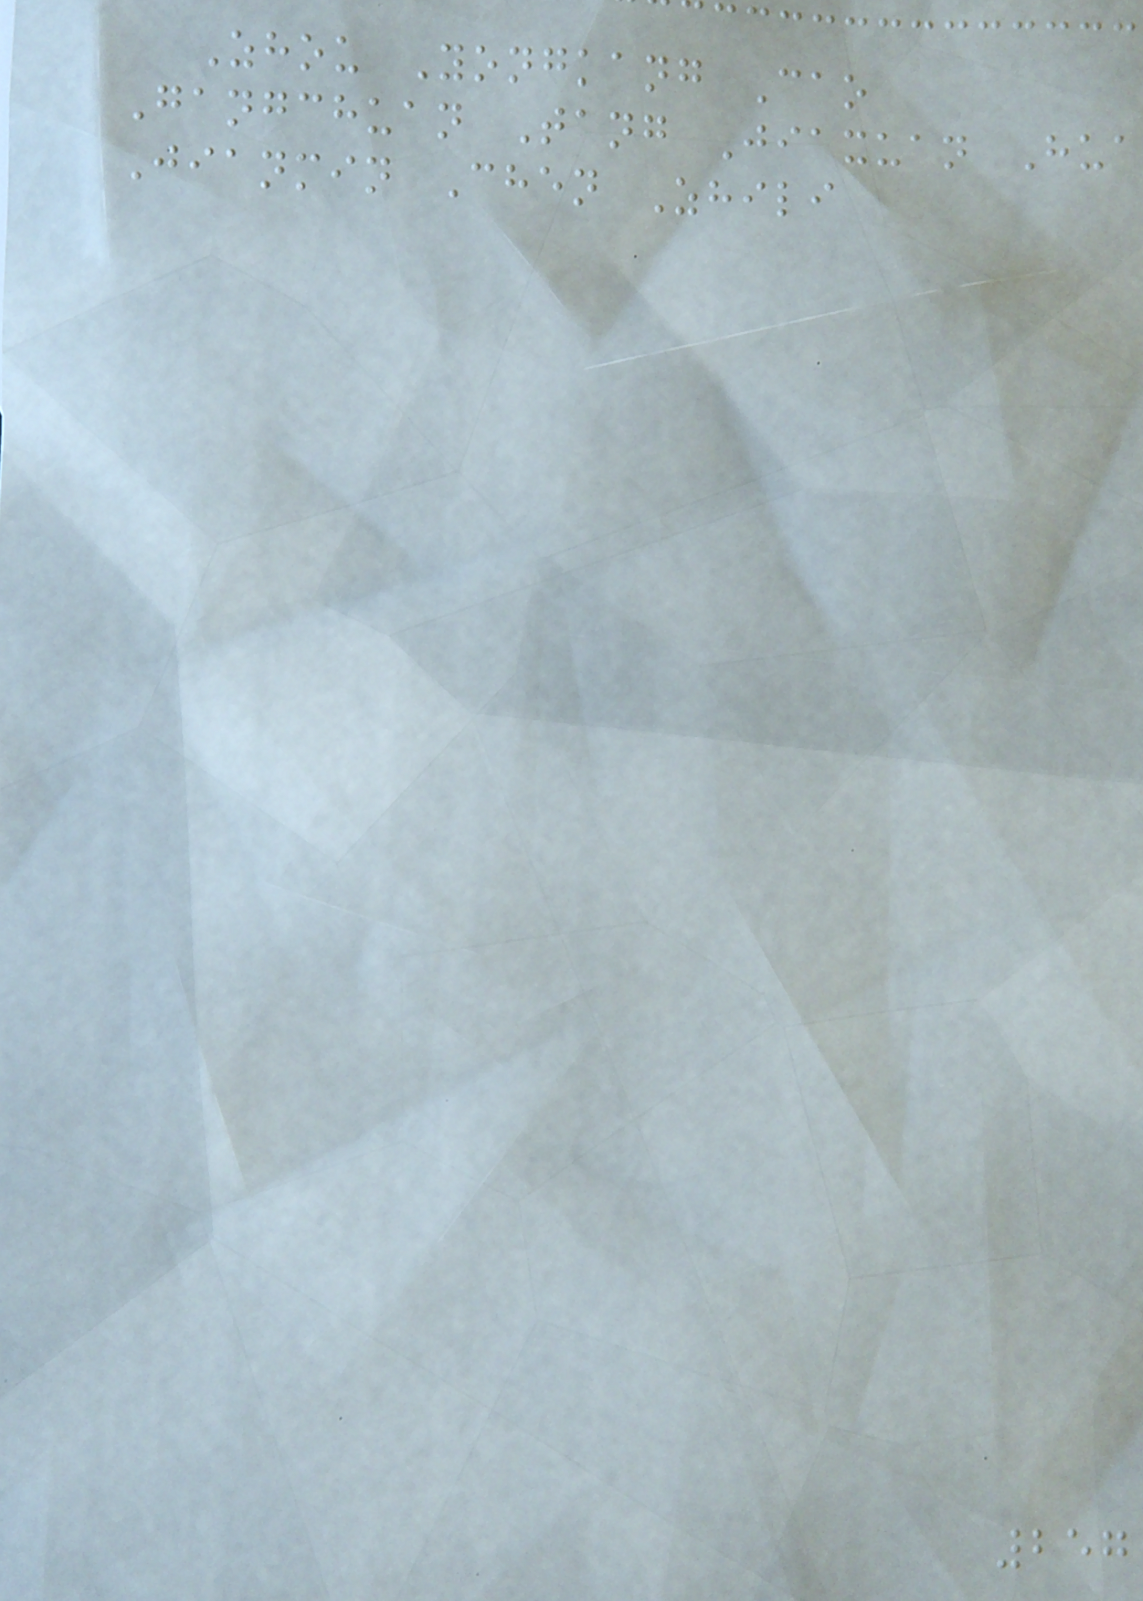Zhou Yongkang Cao
Gangchuan Tang Jiaxuan Hua
Jianmin Chen Zhili
257
